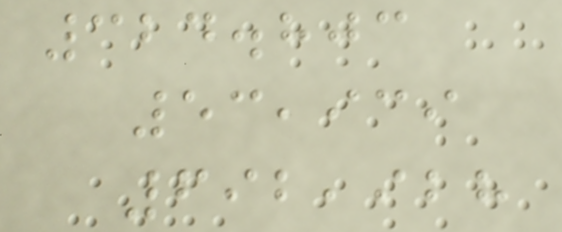324.803
53,939
692,928
